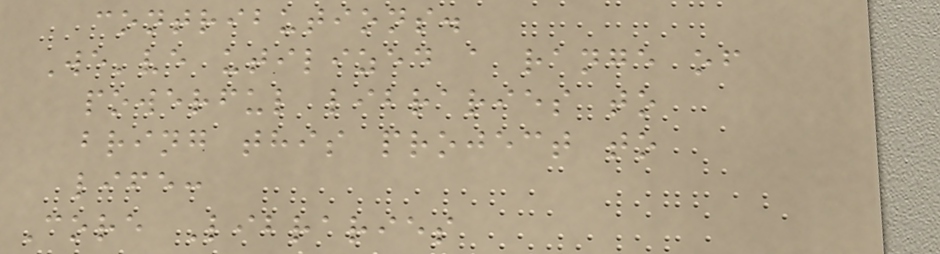contributions.
We've utilized a range of
powerful libraries to
bring this project to
life:
Core Libraries
